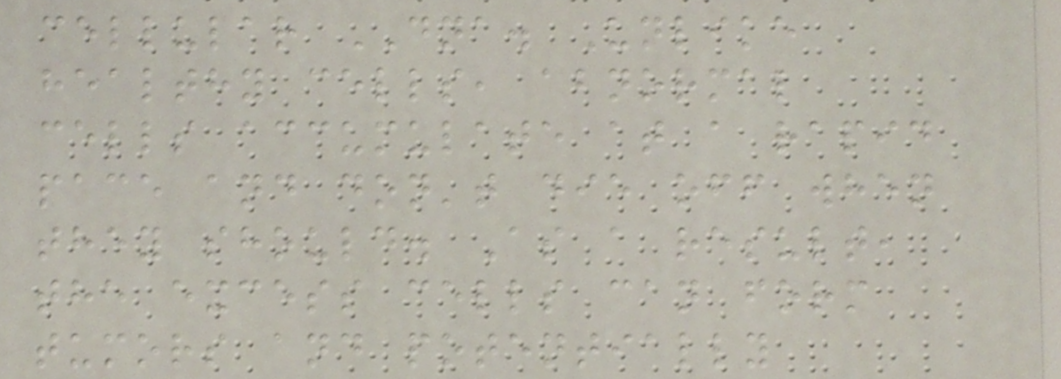cellular DNA. Unlike
healthy cells, abnormal
cells accumulate at a rapid
pace and don't die off when
they should. As a result,
the excess cells can form
tumors and potentially
